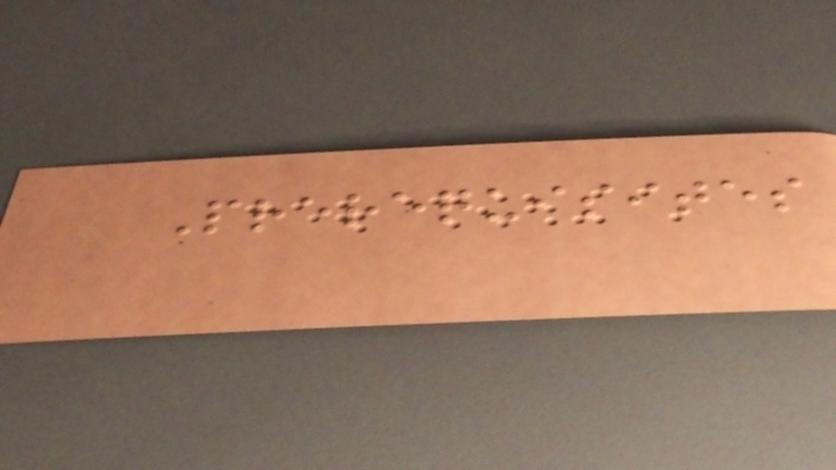Prerequisites
